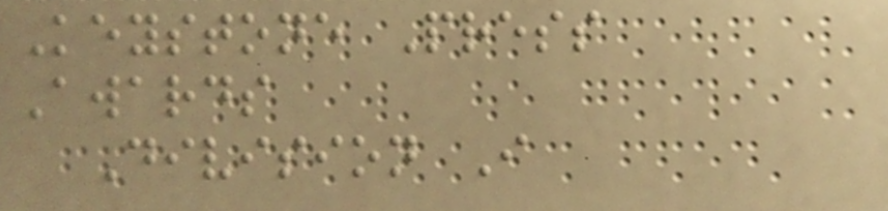Keystone Press
Awards
Division I
